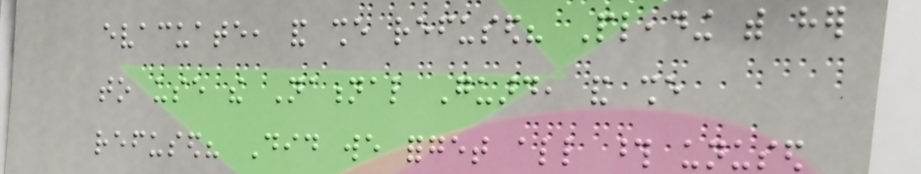evacuate, and she refused? Pleading with her
to use the National Guard, and she
refused? Did we forget all those unused
